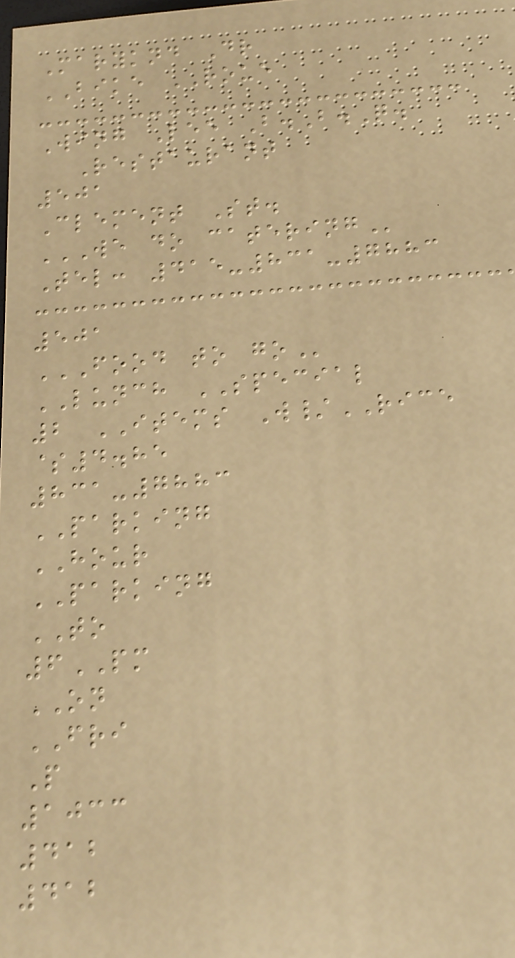Maryknd Dr
BIKE ROUE
Wing Lee B.B.Q.
Restaurant
501
Clement St.
WE DO CATERING
Tel: 415-831-7883
501
FOOD TO GO
LUNCH SPECIAL
2 ITEMS W/RICE
$4.85
831-7883
PARKING
HOUR
PARKING
TO
6PM
ON
FRI
P
1033
412
412
